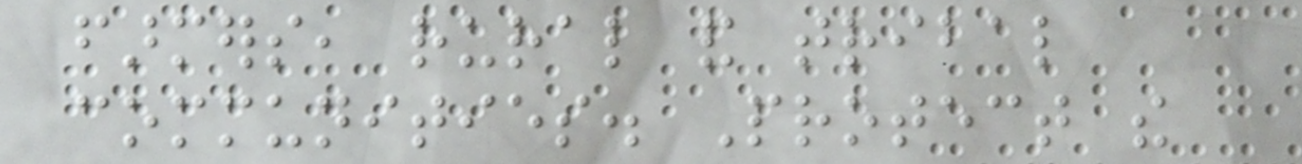farmers, rural and tribal
communities. Protect the
